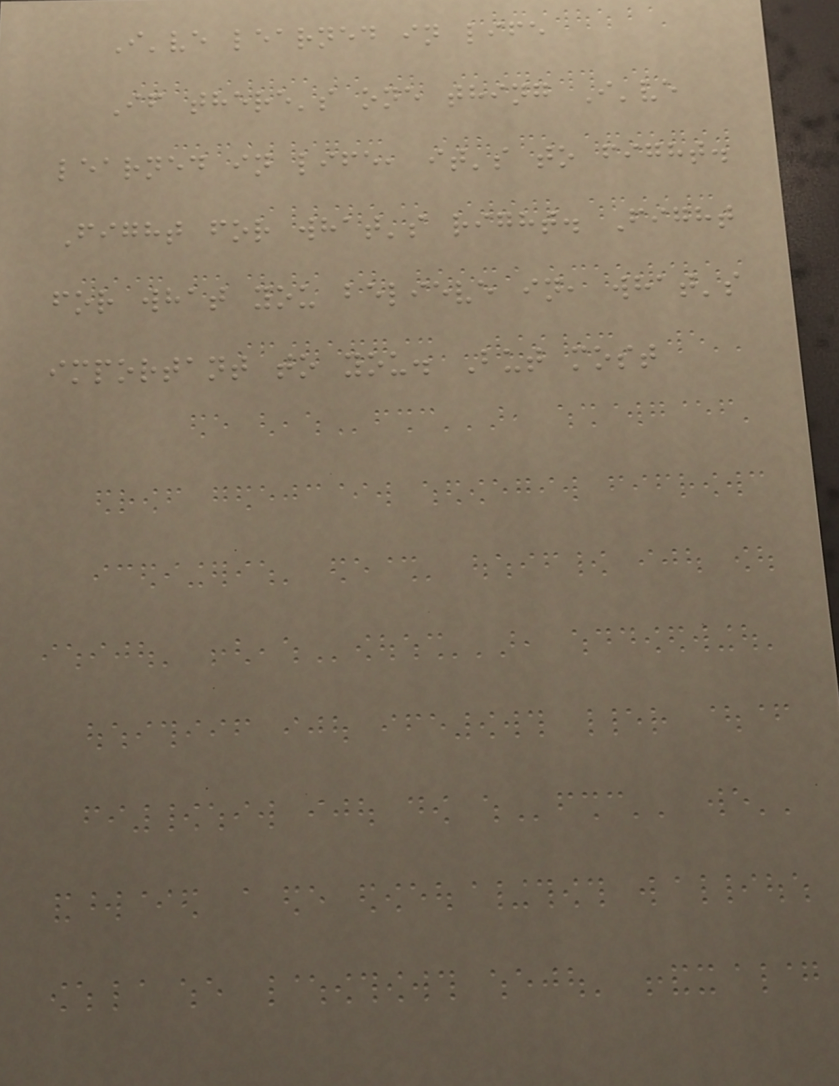I've learned in life
If there's one thing I've
learned in life, it's to fight.
Fight for what's right. Fight
for what you believe in, what's
important to you. But most
